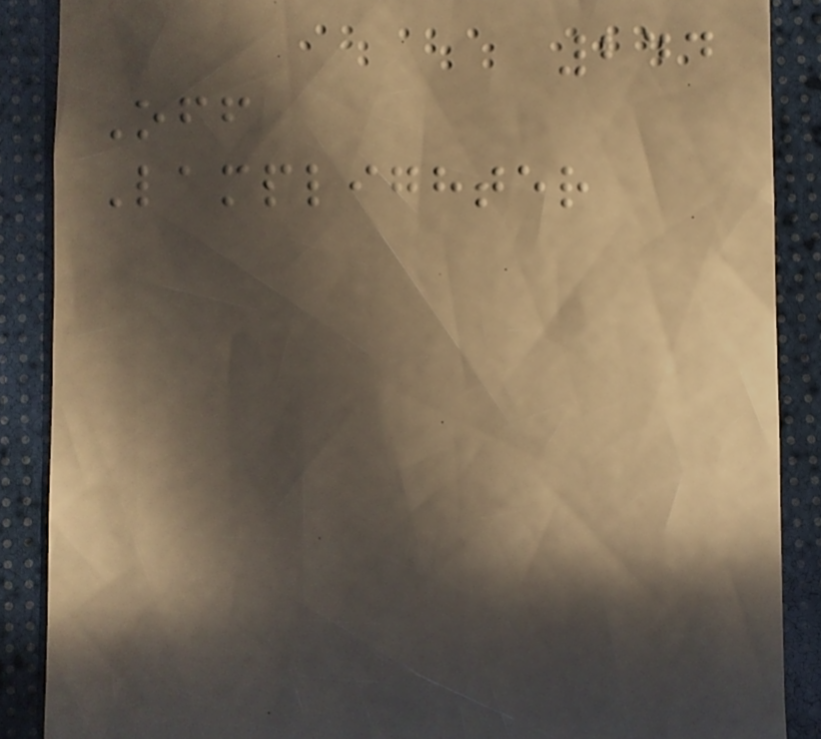244
Off
Lamplighter
